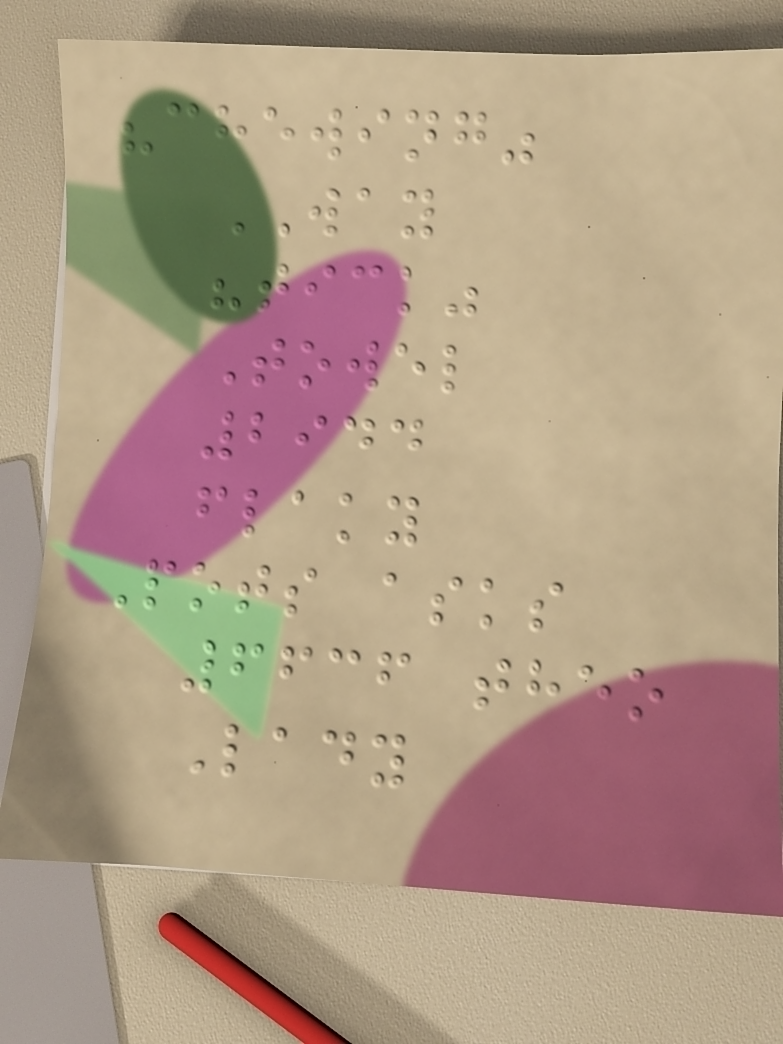"chewing"
WAY
"tick"
Towel
2944
flaky
Pots asks
6636 theo
Lady
